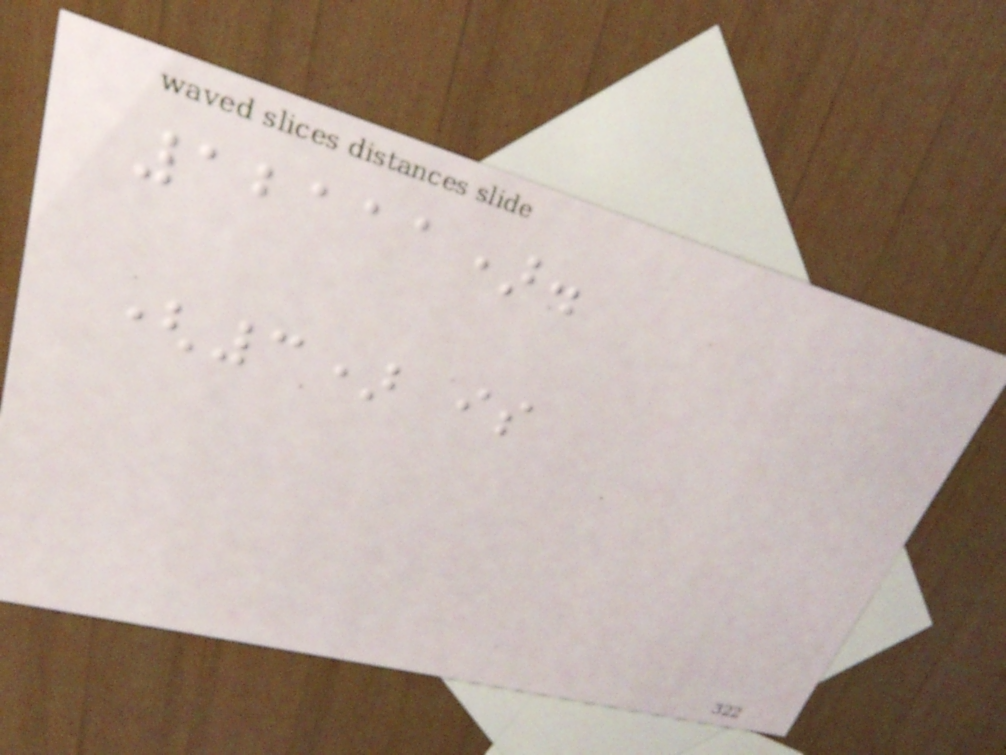12111).
(3) is
